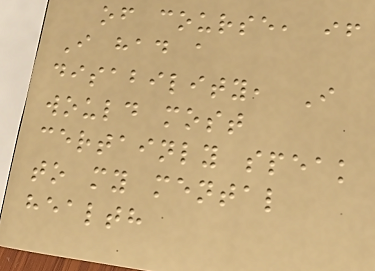of course, if
I had a
disability, I
would most
certainly speak
to my mental
health
